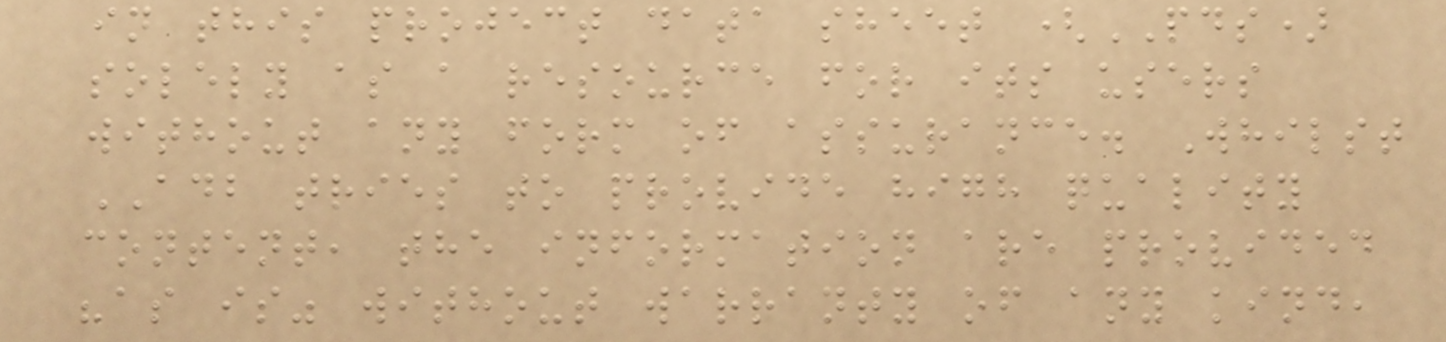in this project data sheet (PDS)
solely as a resource for its users
without any form of assurance. Whilst
ADB tries to provide high quality
content, the information are provided
"as is" without warranty of any kind,
